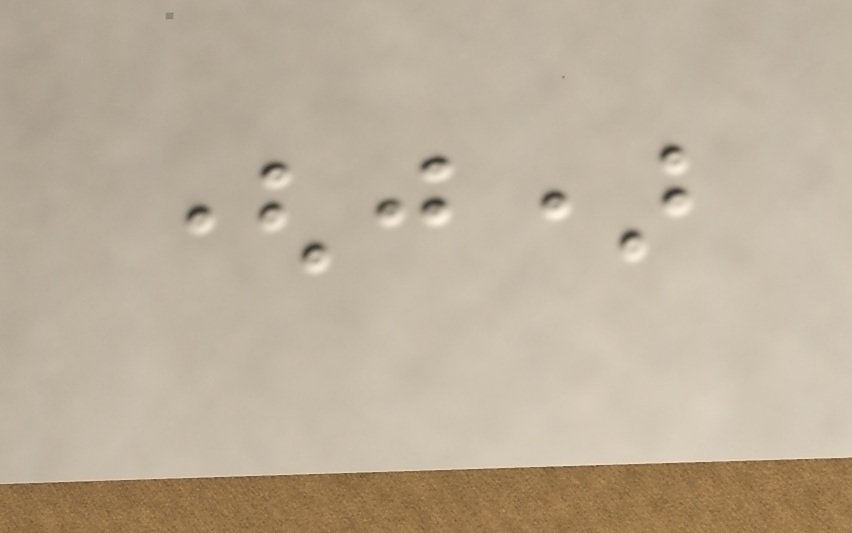(j)
